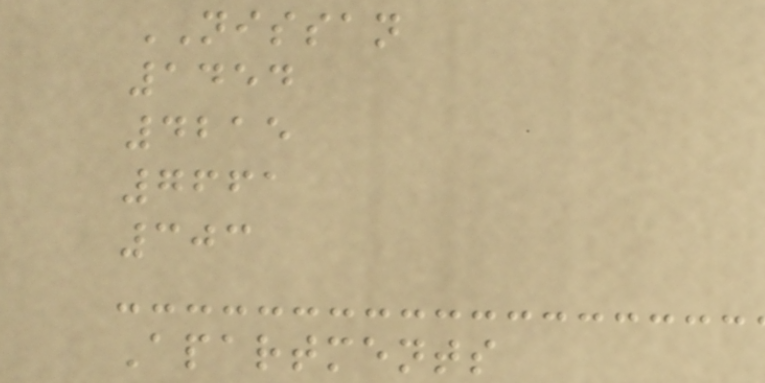NISSAN
1454
4215
7661
303
Apartments
